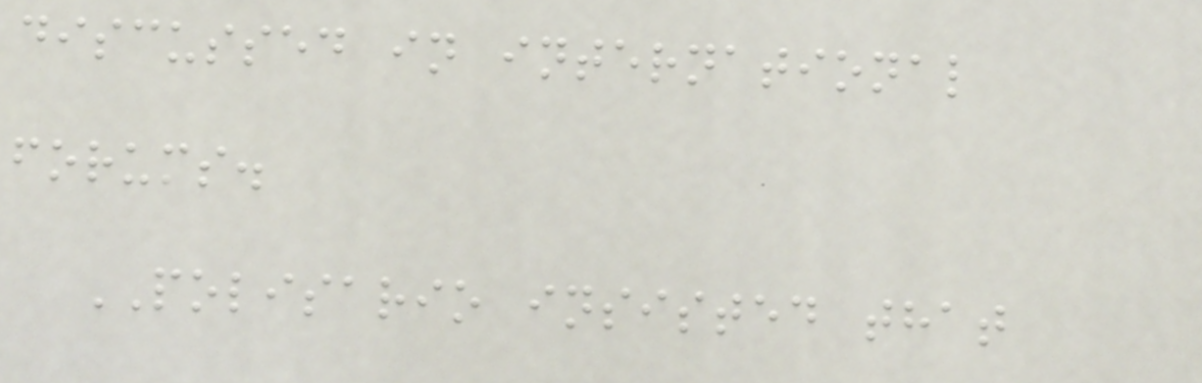discussed in international
forums.
POLISARIO insisted that
